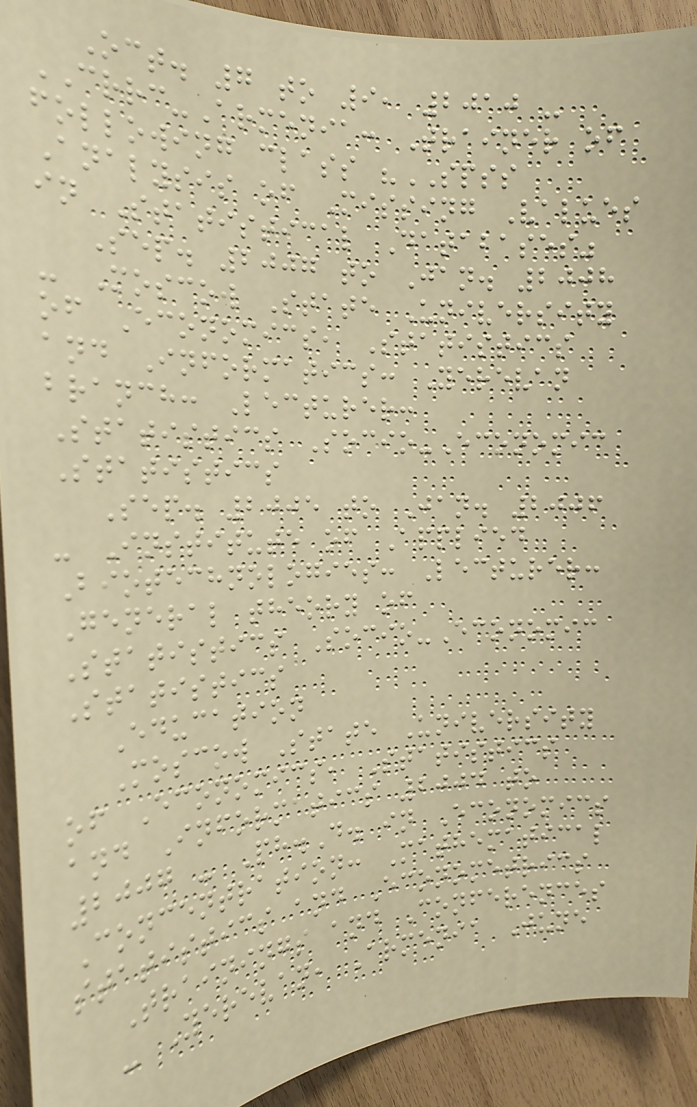Oct. 7 to 9, 2010 -
CRRC-Armenia: Trainer of
following class "SPSS
Analysis of Missing Values
in Statistical Databases"
Sep. 2007 to Jan. 2008
- Moscow State University
of Economics, Statistics
and Informatics: Yerevan
branch: Lecturer:
Statistics Socio-Economic
Statistics
Sep. 2005 to Jan. 2006
- Institute of Applied
Biotechnologies: Lecturer:
General theory of
Statistics Socio-Economic
Statistics
Education
Moscow State University
of Economics, Statistics
and Informatics 2004 to
2007 - Ph.D. in Economics
Concentration: Mathematical
statistics and Econometrics
Trainings and Conferences
- Yerevan, Armenia June
